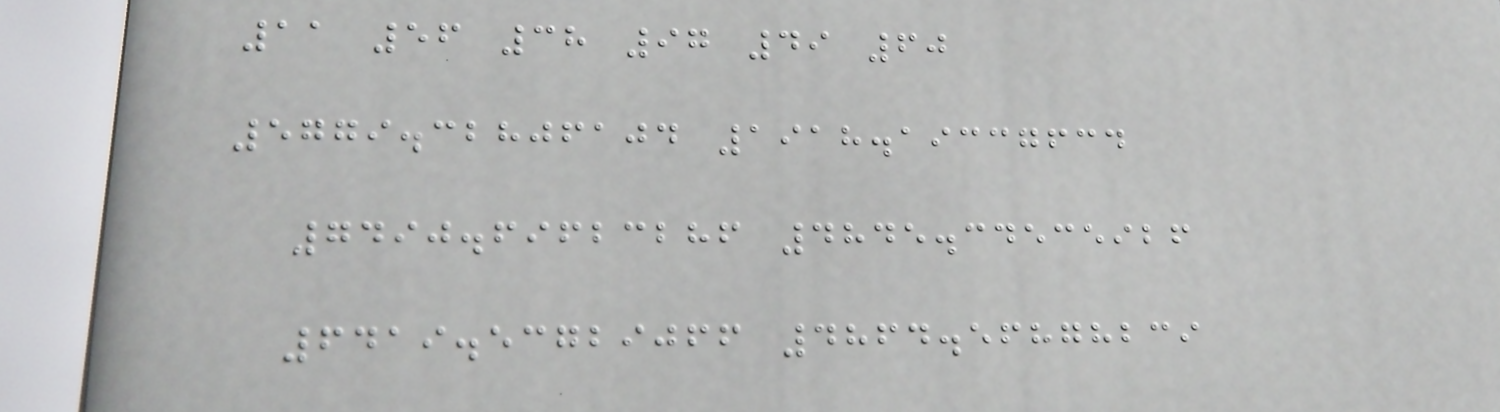11 56 38 97 49 60
5779.32806104 1918.19337634
7490.69623286 4845.34535926
6419.53729066 4864.56878239
